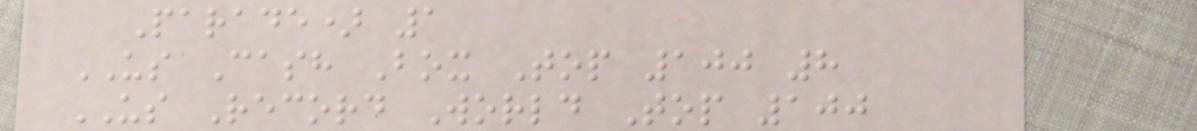Parade) 1
US Cash Box Top 100 8
US Record World Top 100
